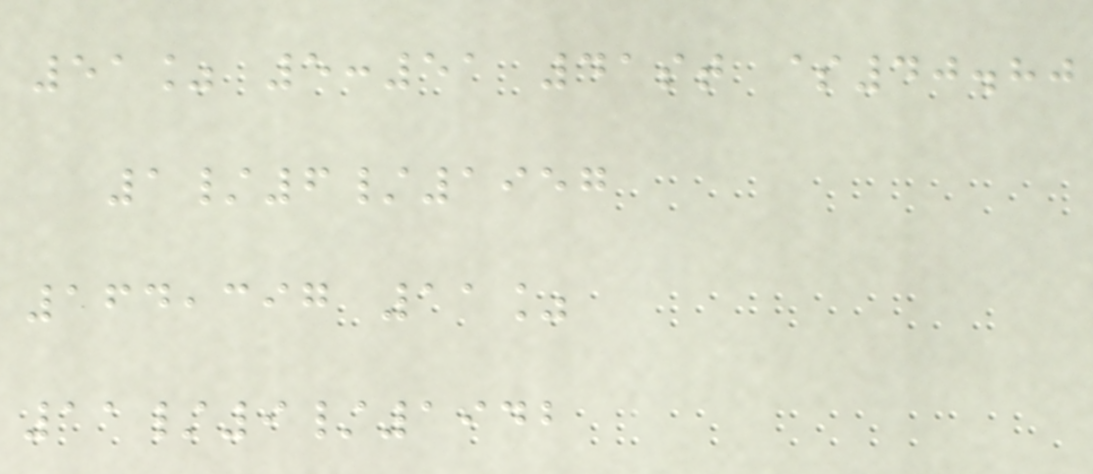51% 5:51 41st $40.80
1/6/1957
164,397 11%
11/9/1942
